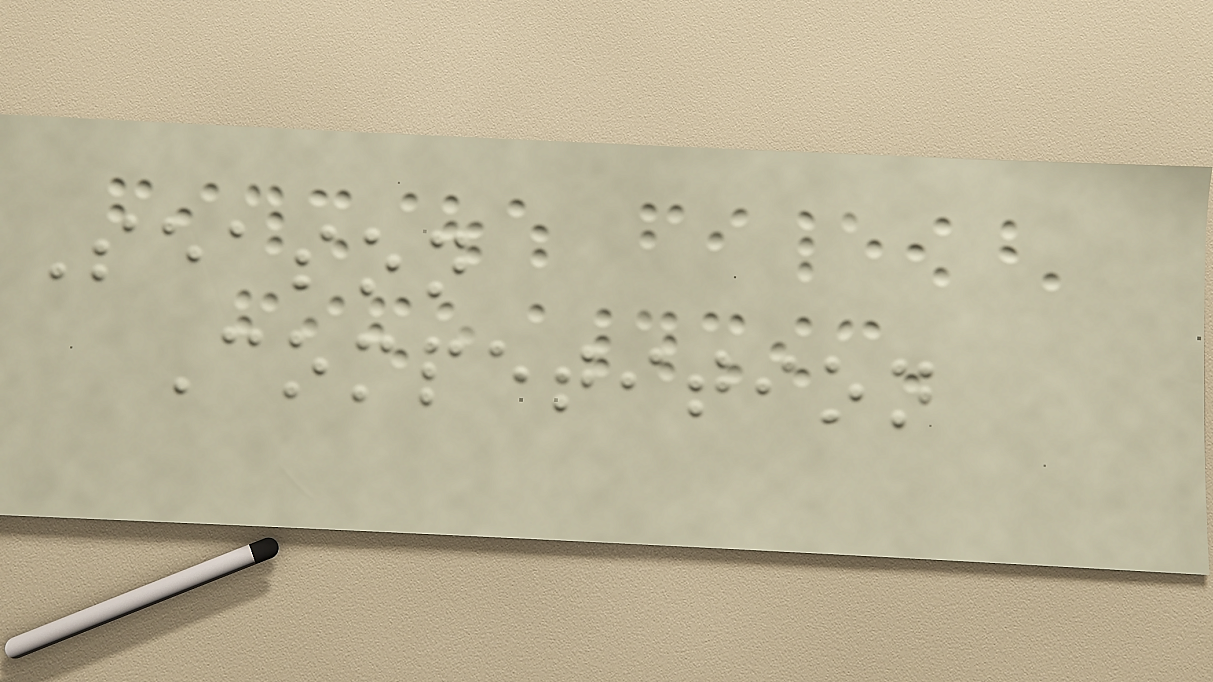Season
Competition
